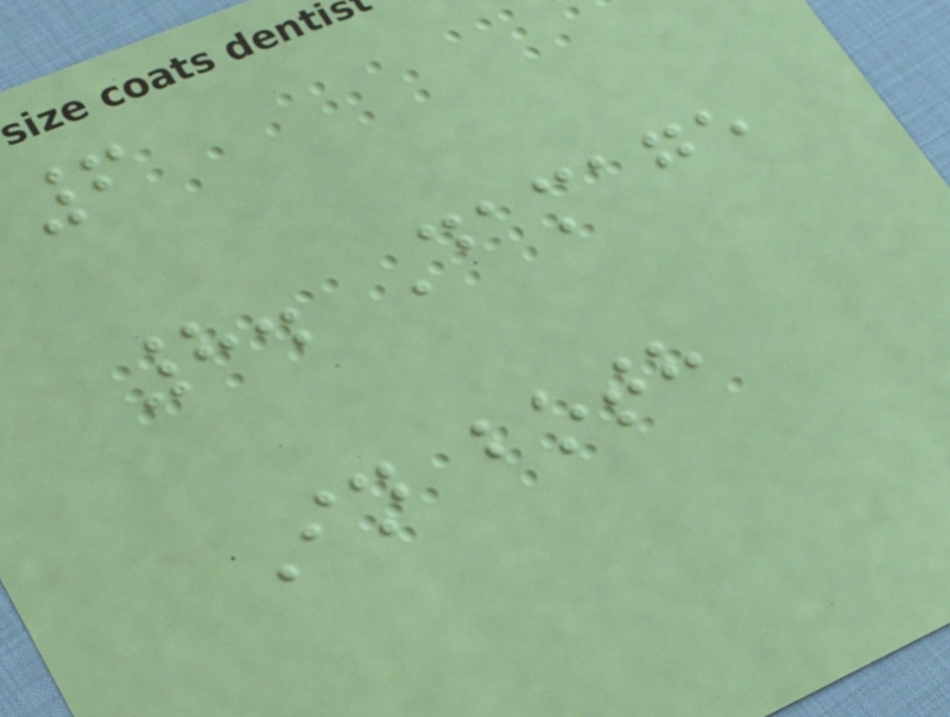6
8. Damage
In both
